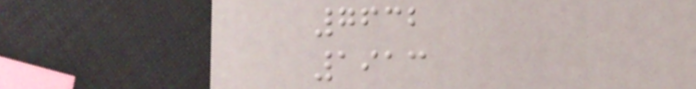7632
1913
